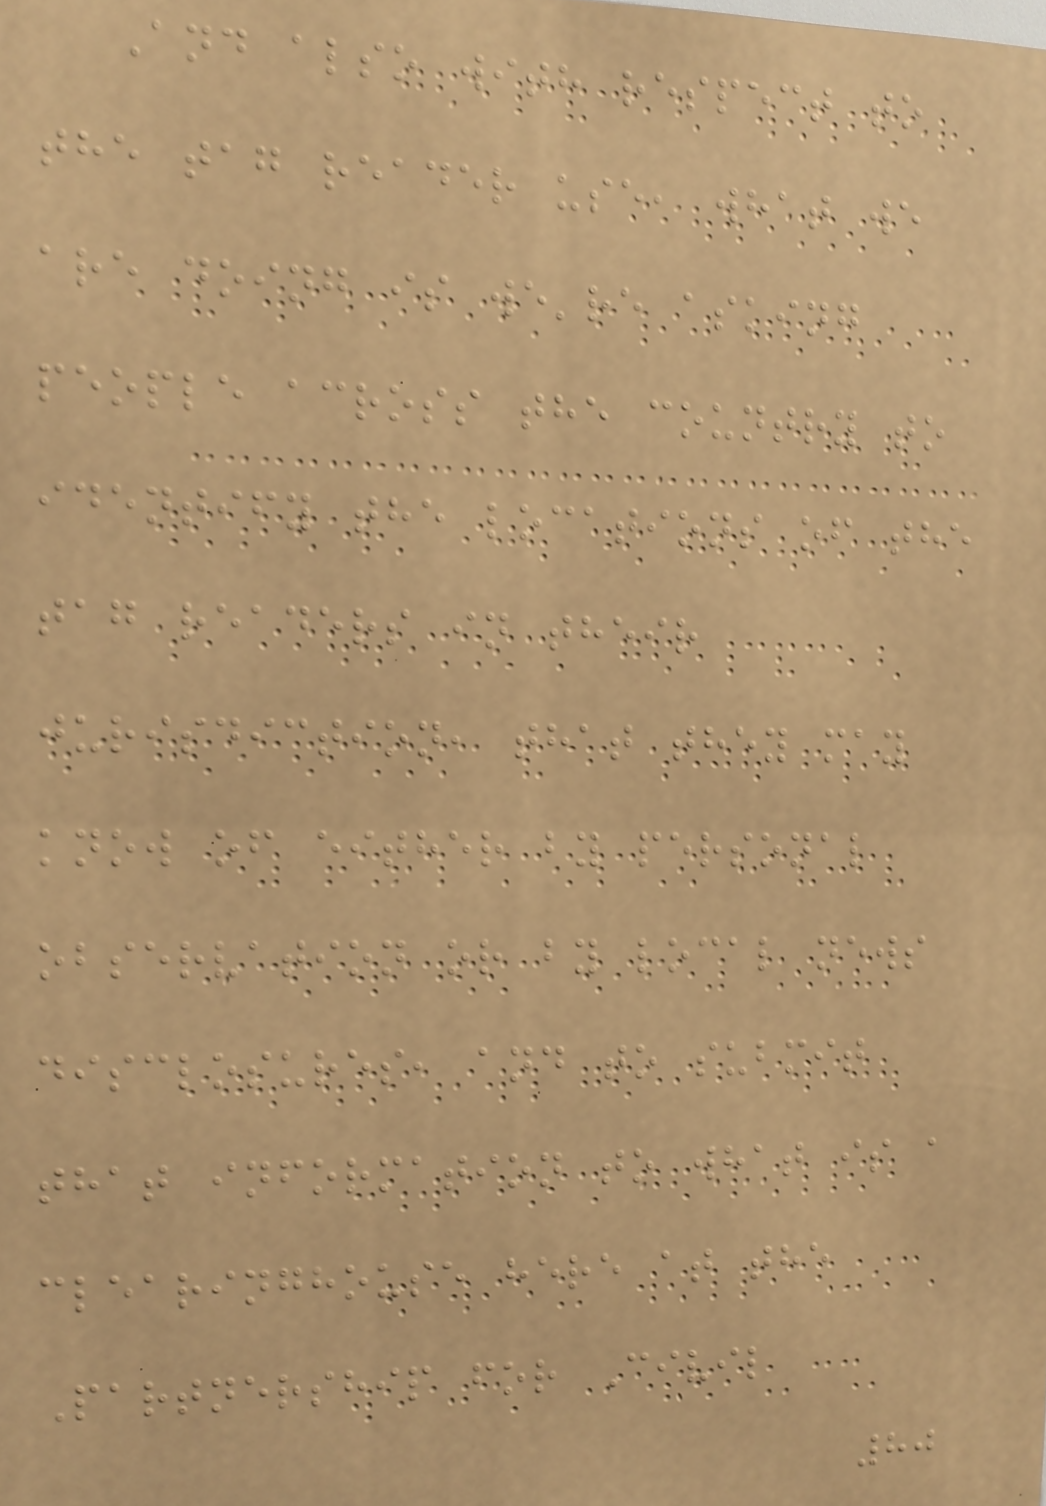And also with respect to
the tag reader use, what we
are doing is we're asking
people across the country to
identify the locations of the
tag readers in their
jurisdiction, that they may
know of either by personal
observation or by local news
disclosures, and to submit
that information to what is a
clearinghouse here at the
Partnership for Civil
80
